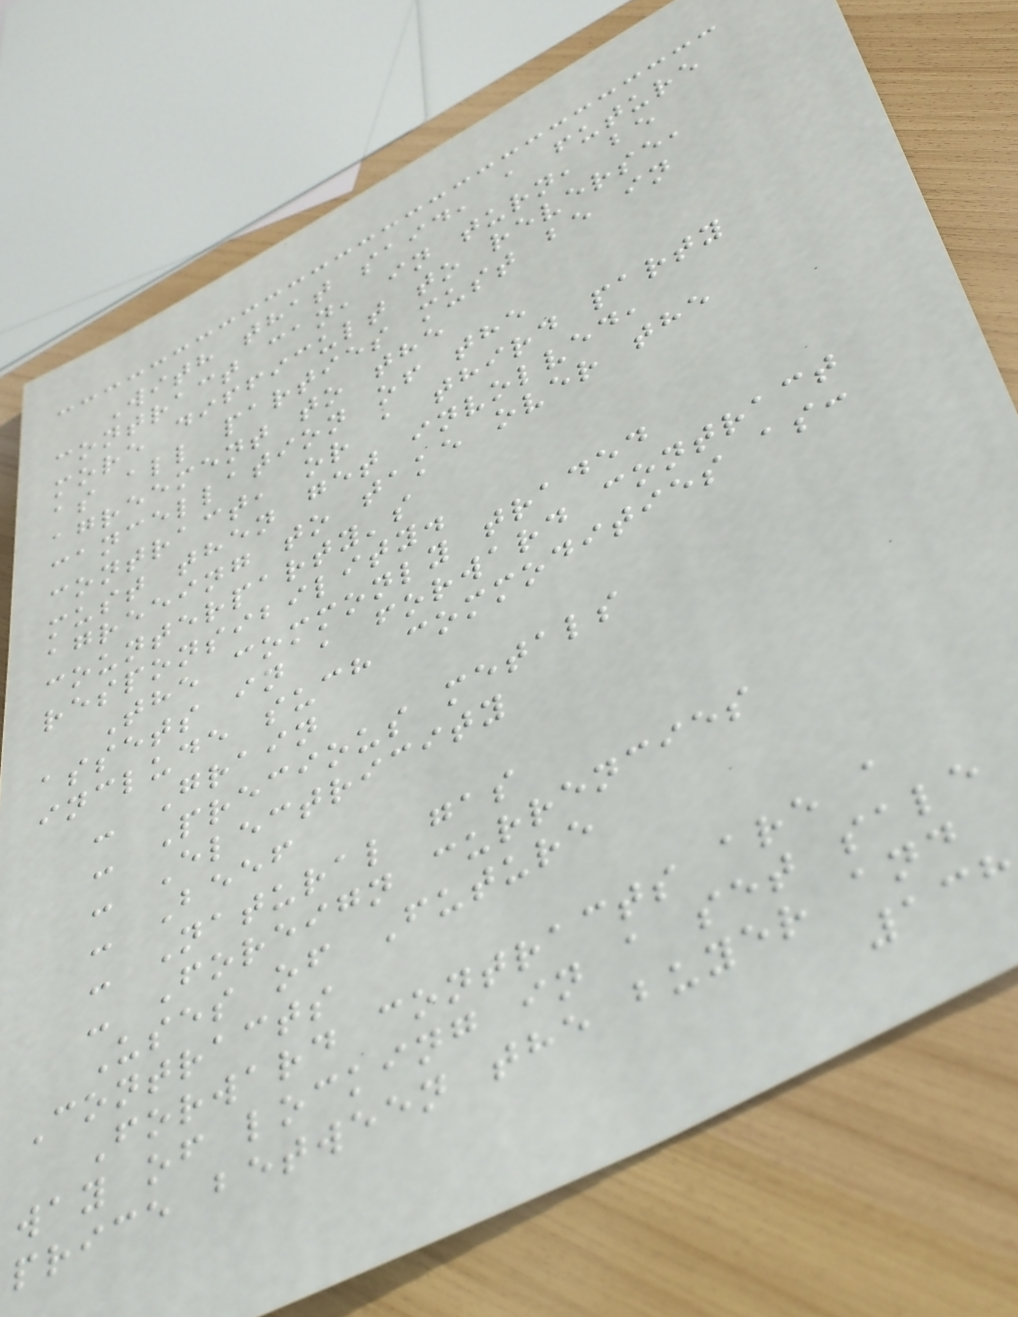With that said, a future
contract can, in turn, be
more difficult to reverse,
as all parties must be in
agreement to the
cancellation of the
contract, or a third party
must then get involved,
agreeing to take over the
counterparty's
responsibility.
The commonly traded
assets in a forward contract
include such commodities as:
- Grain
- Precious metals
- Electricity
- Beef
- Natural gas
- Foreign currencies
Uses of Future
Contracts
Forward contracts are a
way of locking in a set sale
price between the buyer and
138
